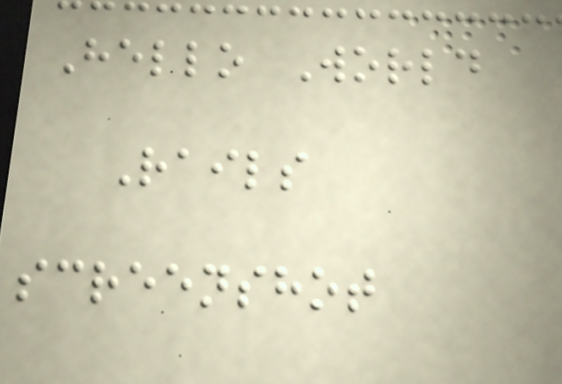Hello World
Rails
screenshot
